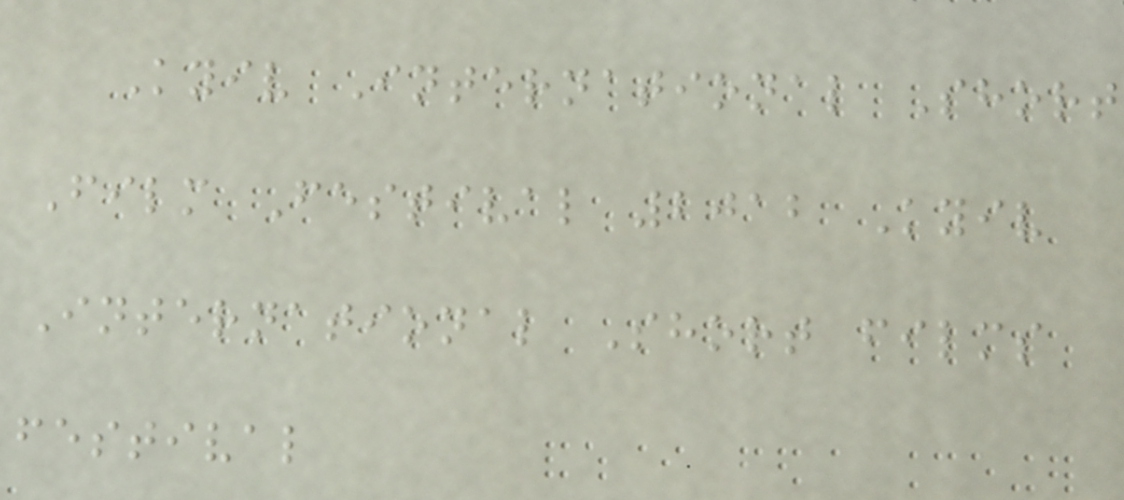Kyiv International Short
Film Festival 2012 Kyiv
International Short films
festival
